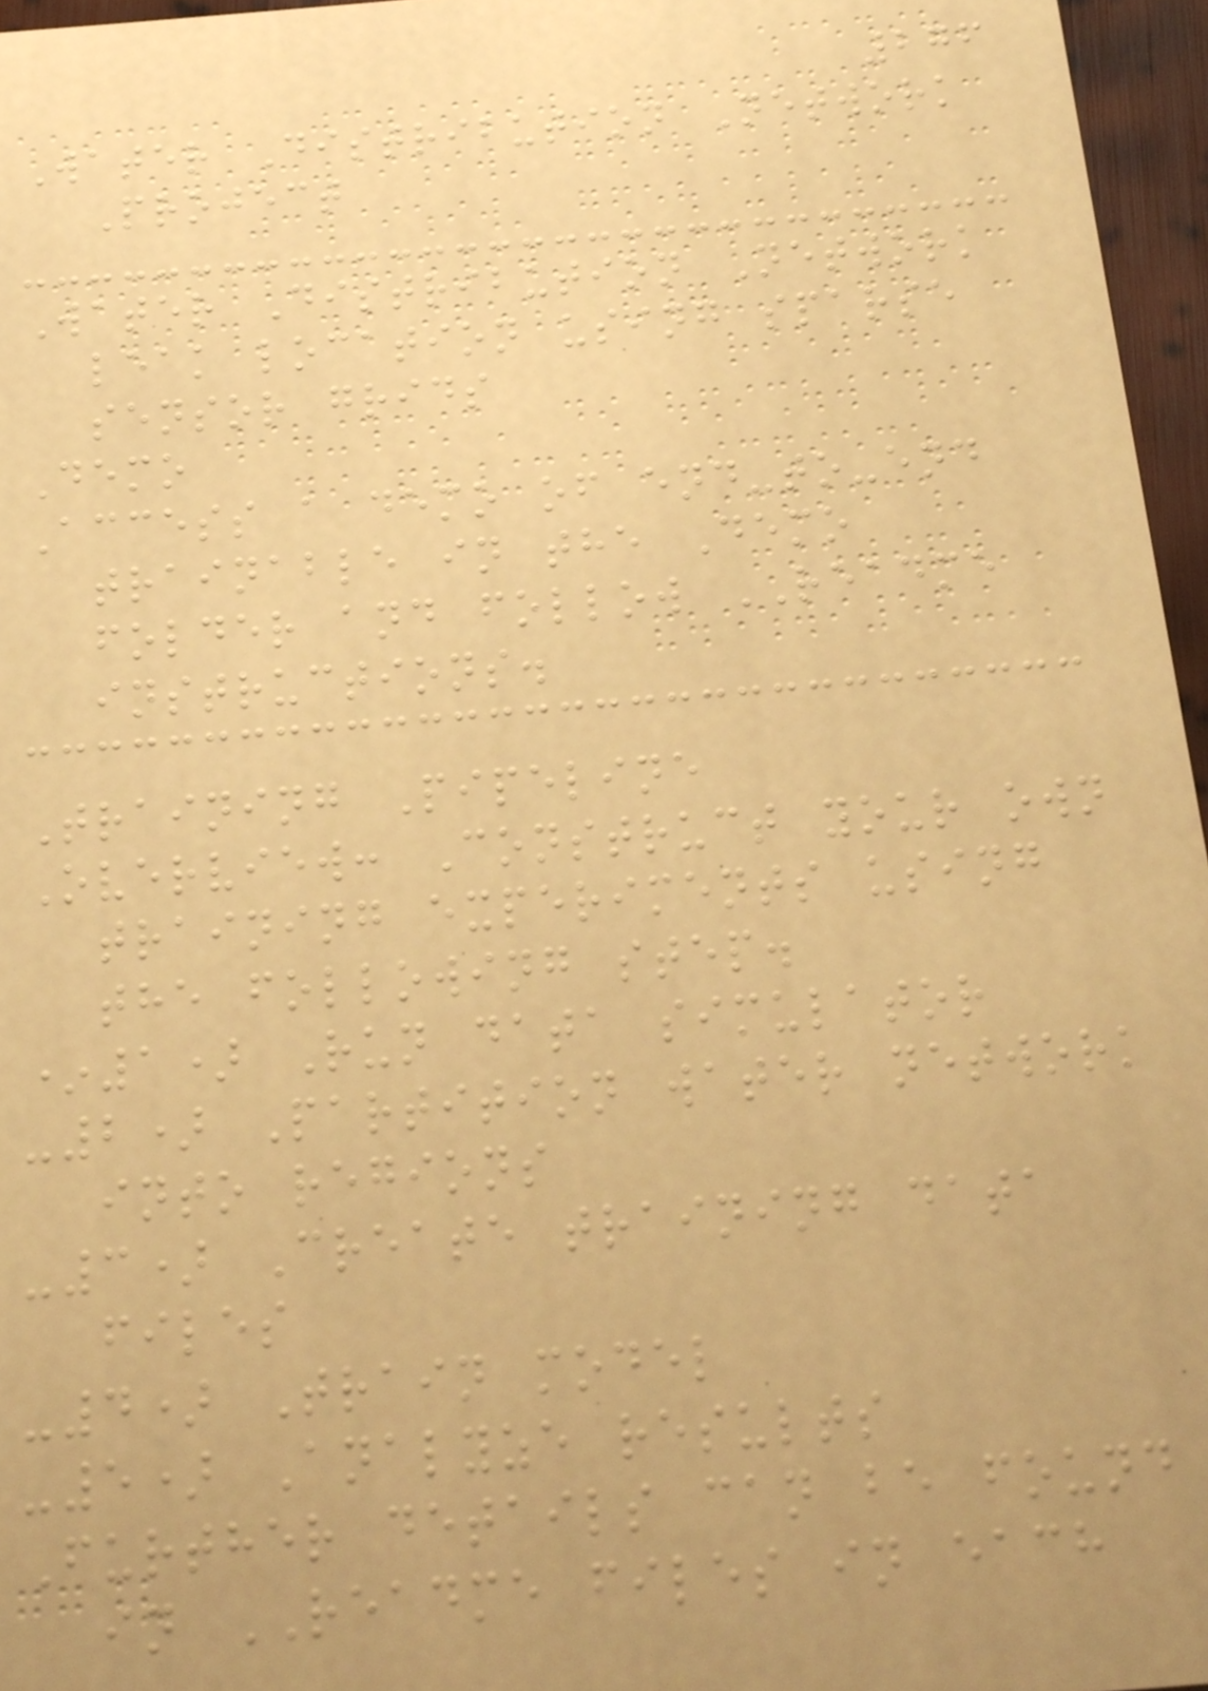276
Water Distribution Network
Project
Water Distribution Network
leak location using sparse
sensor grids
Demo
Access a demo of end-to-end
trainable in the Demo
folder and follow README
instructions.
Training Pipeline
Overview: Construct your own
training experiments using
the following step.
*1) Run data simulator
-2) Partition water network
into regions
-3) Create training data
files
-4) Train model
-5) Analyze results
Further details can be found
in README files in each
